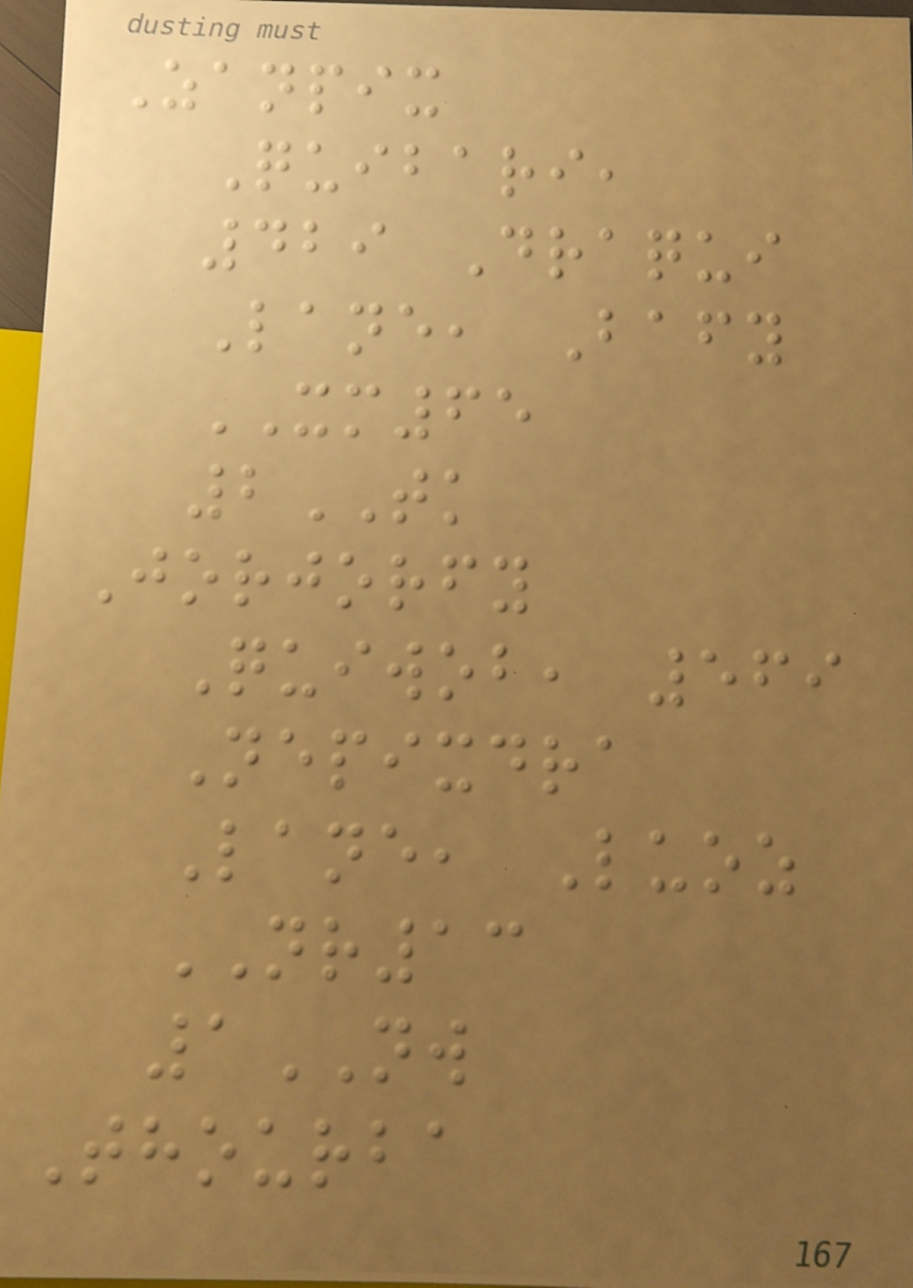Zanpix
Quibari,
429 Draqui
Lane, Bafy
XM65
2TK
Jorjorfy
Quiwob, 569
Nepixdra
Lane, Luoz
NR13
1NW
Thourba
